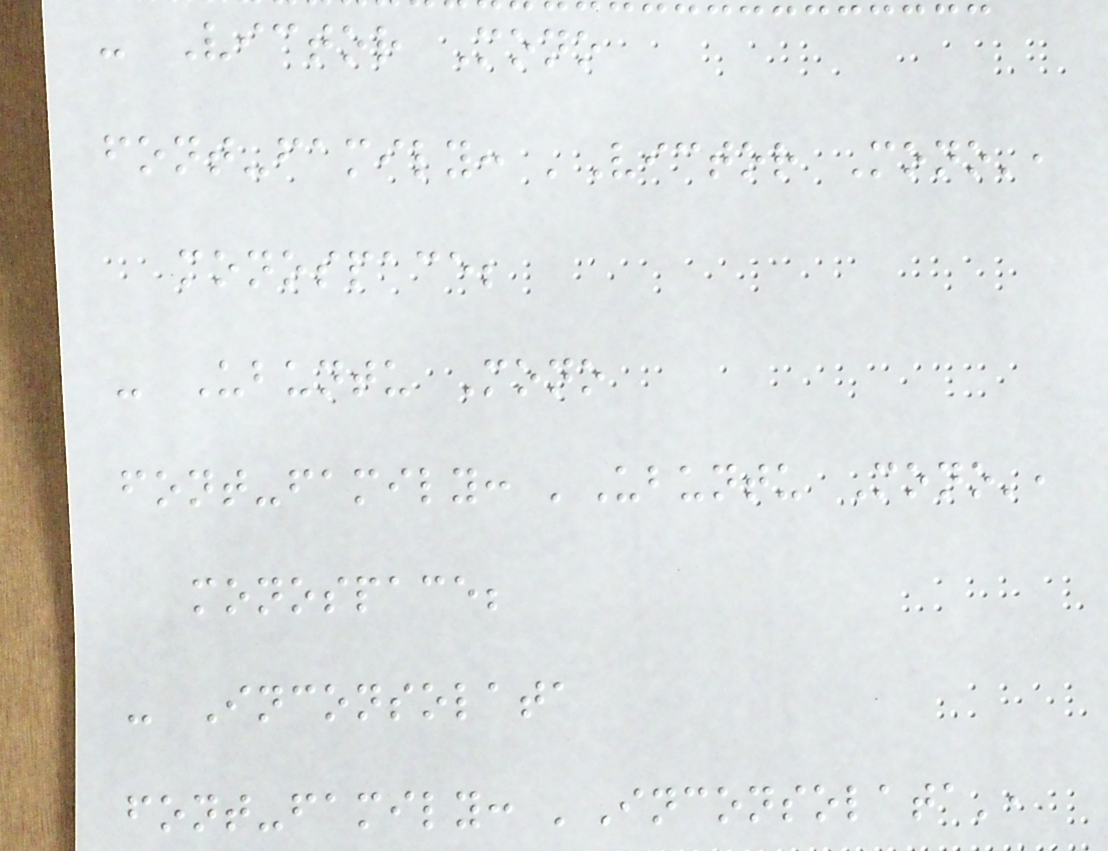- Victor Mono
font-family: 'Victor Mono',
monospace;
- Ubuntu Mono
font-family: 'Ubuntu Mono',
monospace;
- Inconsolata
font-family: 'Inconsolata',
